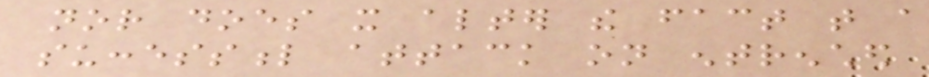nor does it alter the fact that a
successful attack on entrenched
